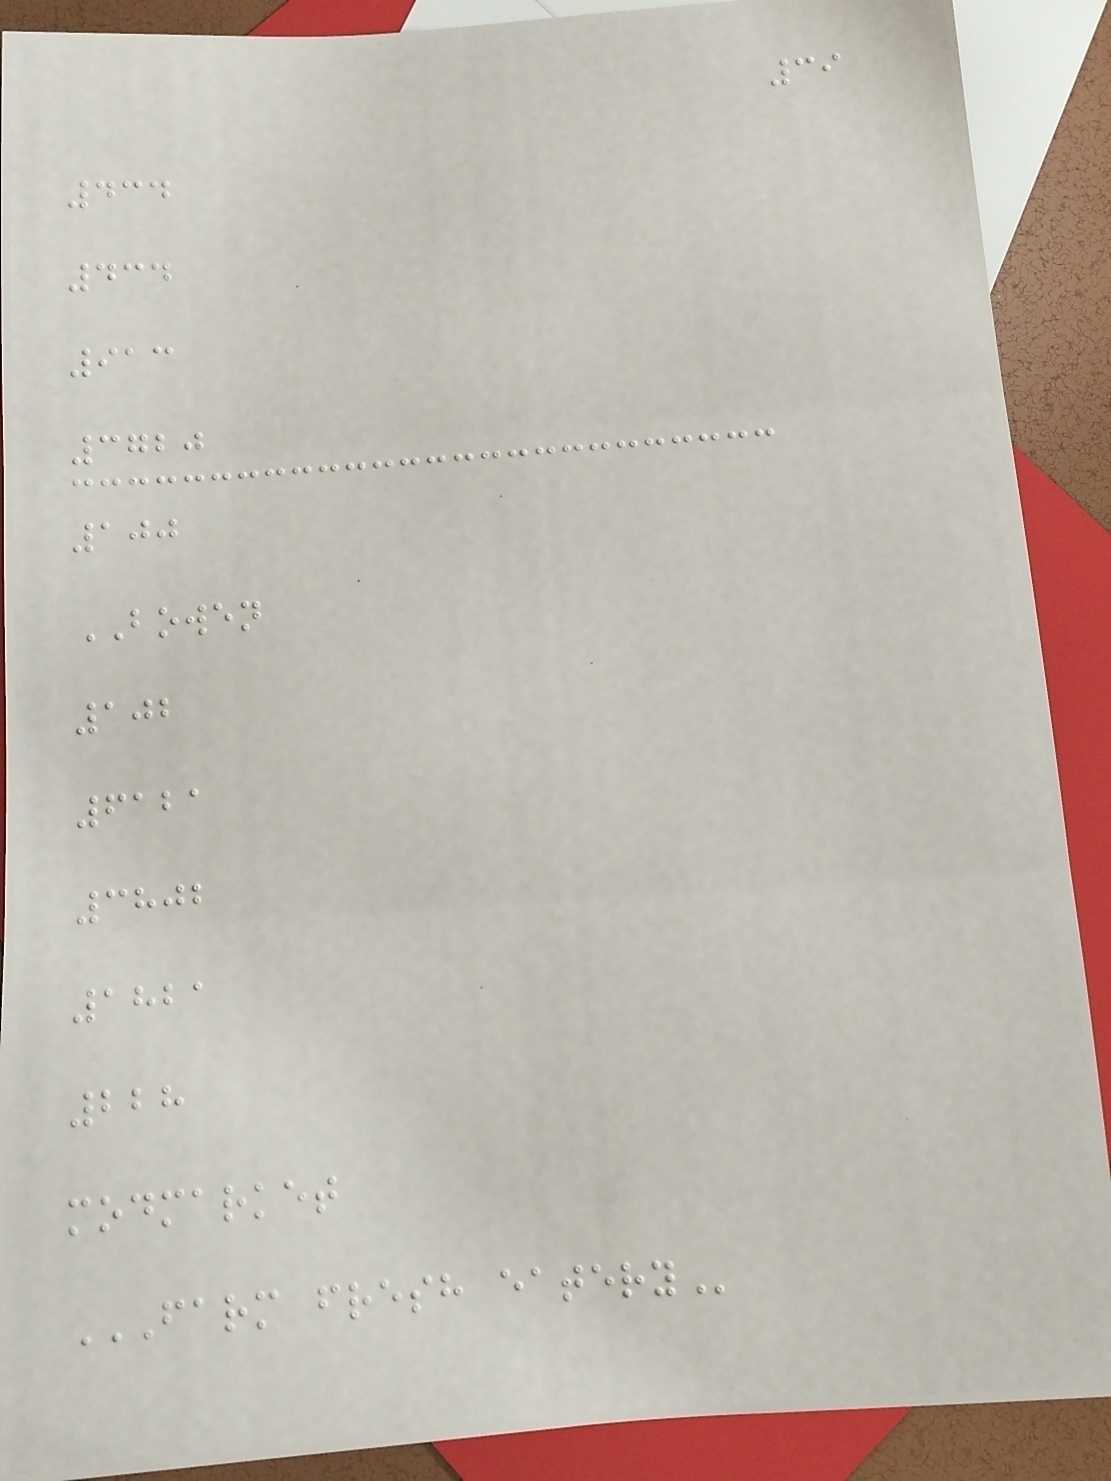39
434
434
913
3720
100
BOWEN
102
6121
3802
1821
228
modmarket
FARM FRESH EATERY
